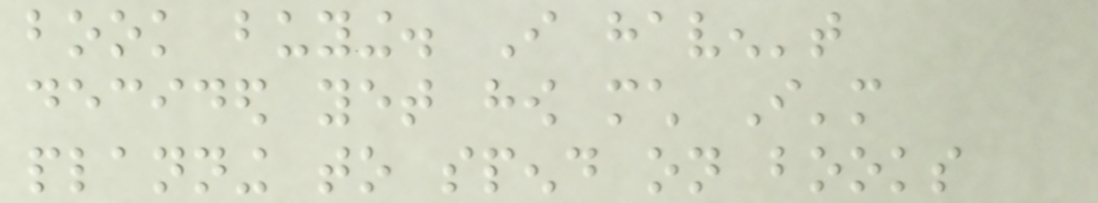book buying. I haven't
decided yet how much I'm
planning to spend on books
